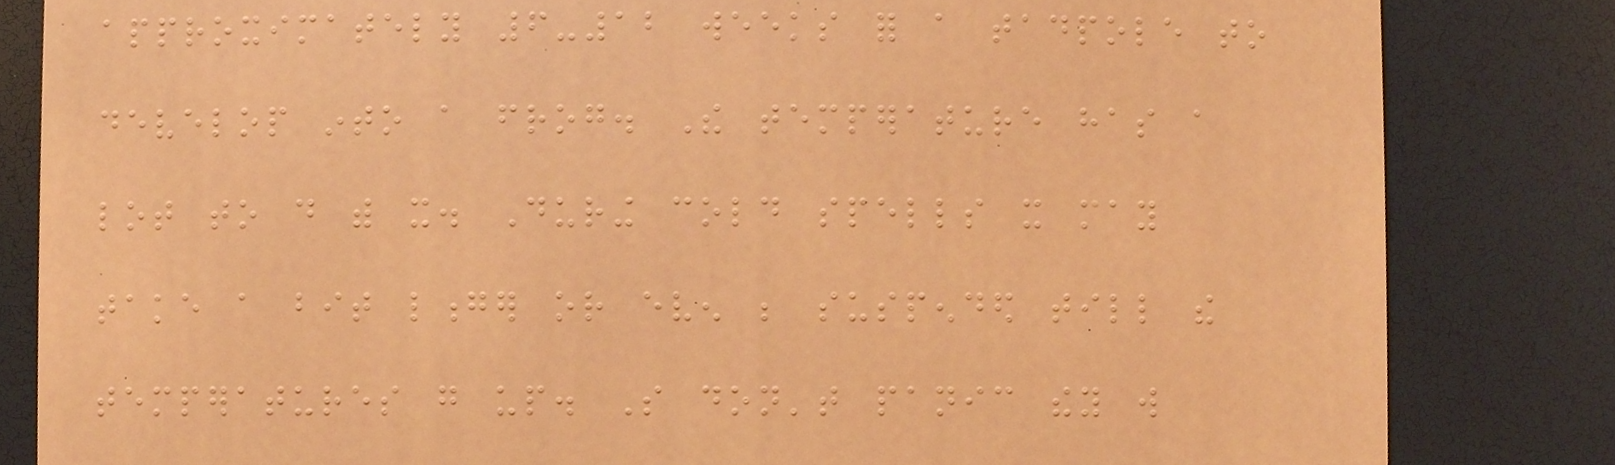approximately 6-12 weeks for a tadpole to
develop into a frog. The temperature has a
lot to do with it. During cold spells it may
take a bit longer or even be suspended till the
temperatures go up. So don't panic they will
